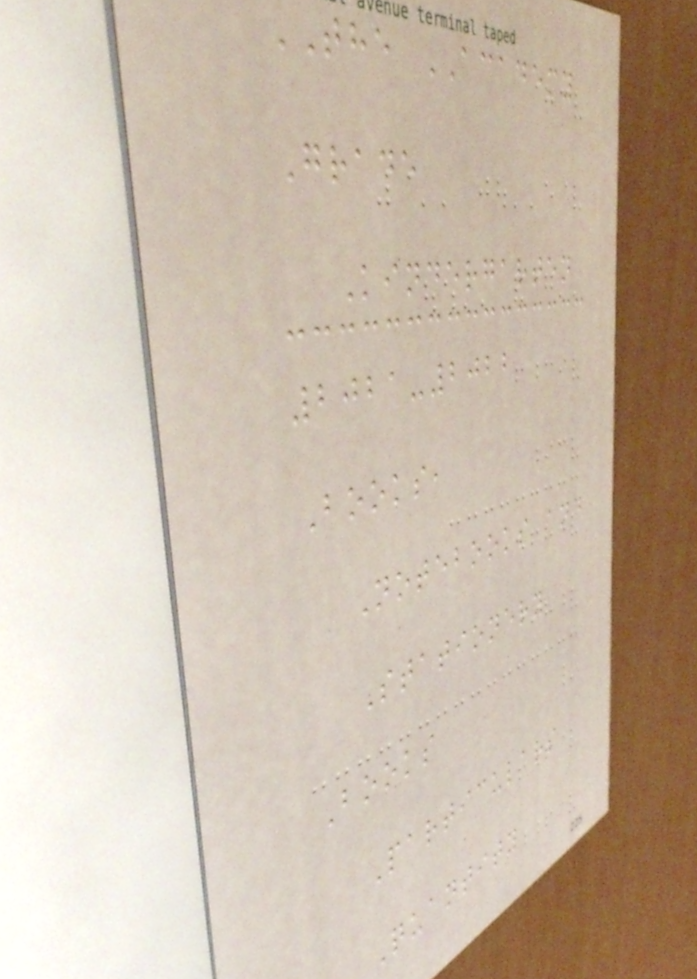THE ACADEMY
Grade
Kindergarten
2021-2022
Books,
Notebooks and
Stationery
Books
Particulars
Quantity
